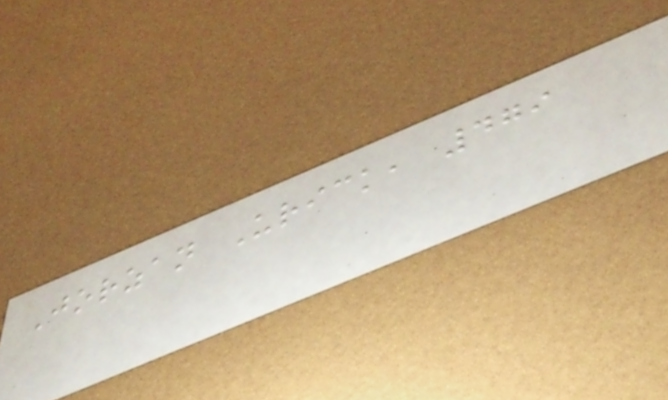Jorzan Urick, 479
